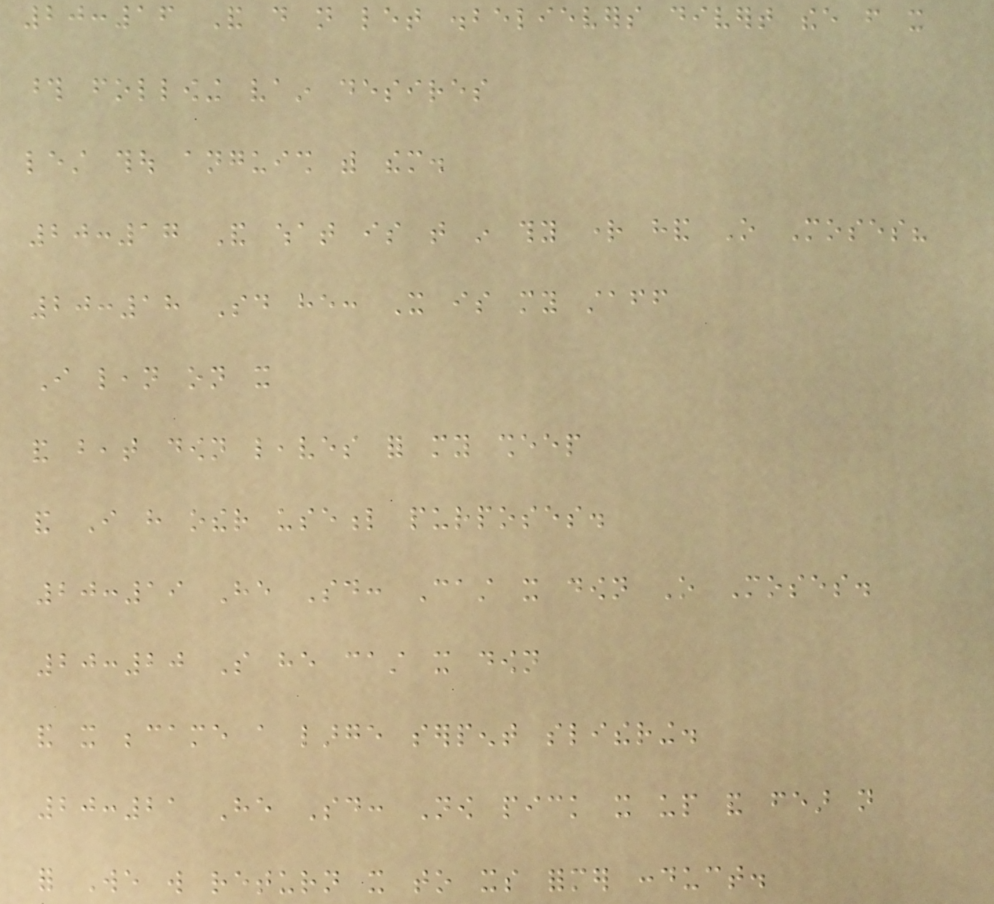20:16 And do not let disbelievers divert thee from it
those following vain desires
lest thou anguish with them.
20:17 And what is that in thy right hand O Moses?
20:18 Said he: It is my staff
I lean on it
and beat down leaves for my sheep
and I have other useful purposes.
20:19 He Said: Cast it down O Moses.
20:20 So he cast it down
and it became a large serpent slithering.
20:21 He Said: Now pick it up and fear not
for We will return it to its former conduct.
